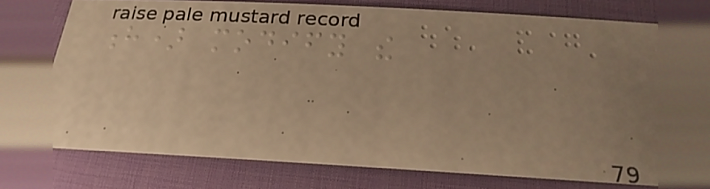h) modify the
